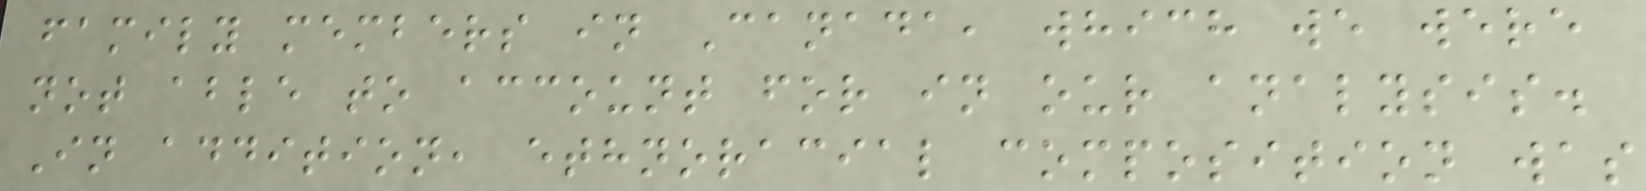family members in Canada, which we were
not able to account for in our analysis.
In addition, ethnoracial composition was
